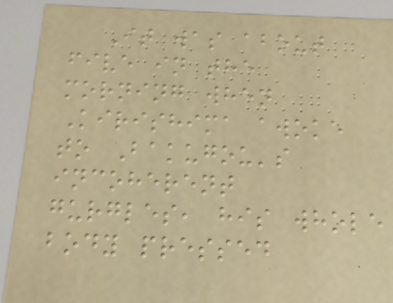It was about
five in the
morning when
Kirishima awoke
to Bakugou's
incoherent
gurgles, his whole
body pressed
